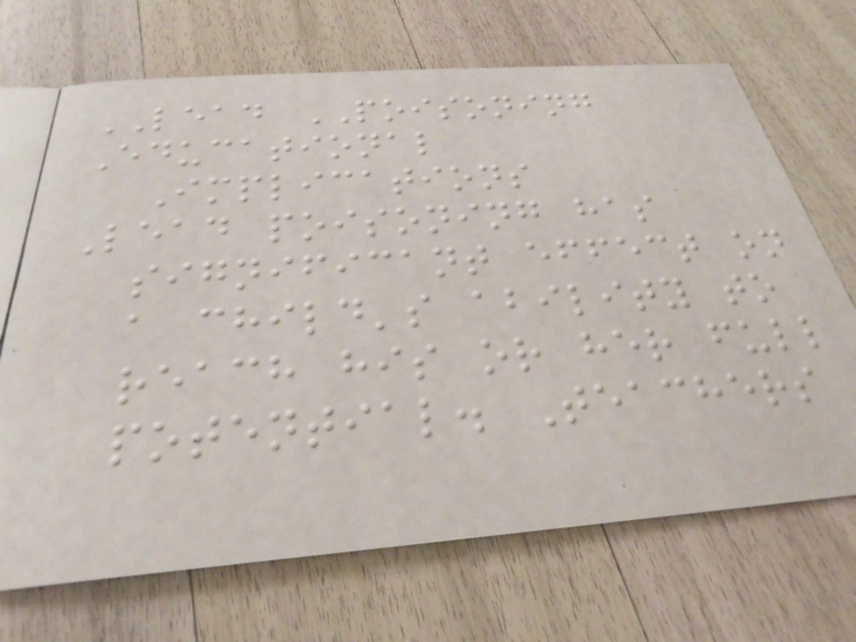LEAD POISONING
Educational
Implications
Lead poisoning has
significant effect on
a child's ability to
reach his or her full
potential. Teachers
